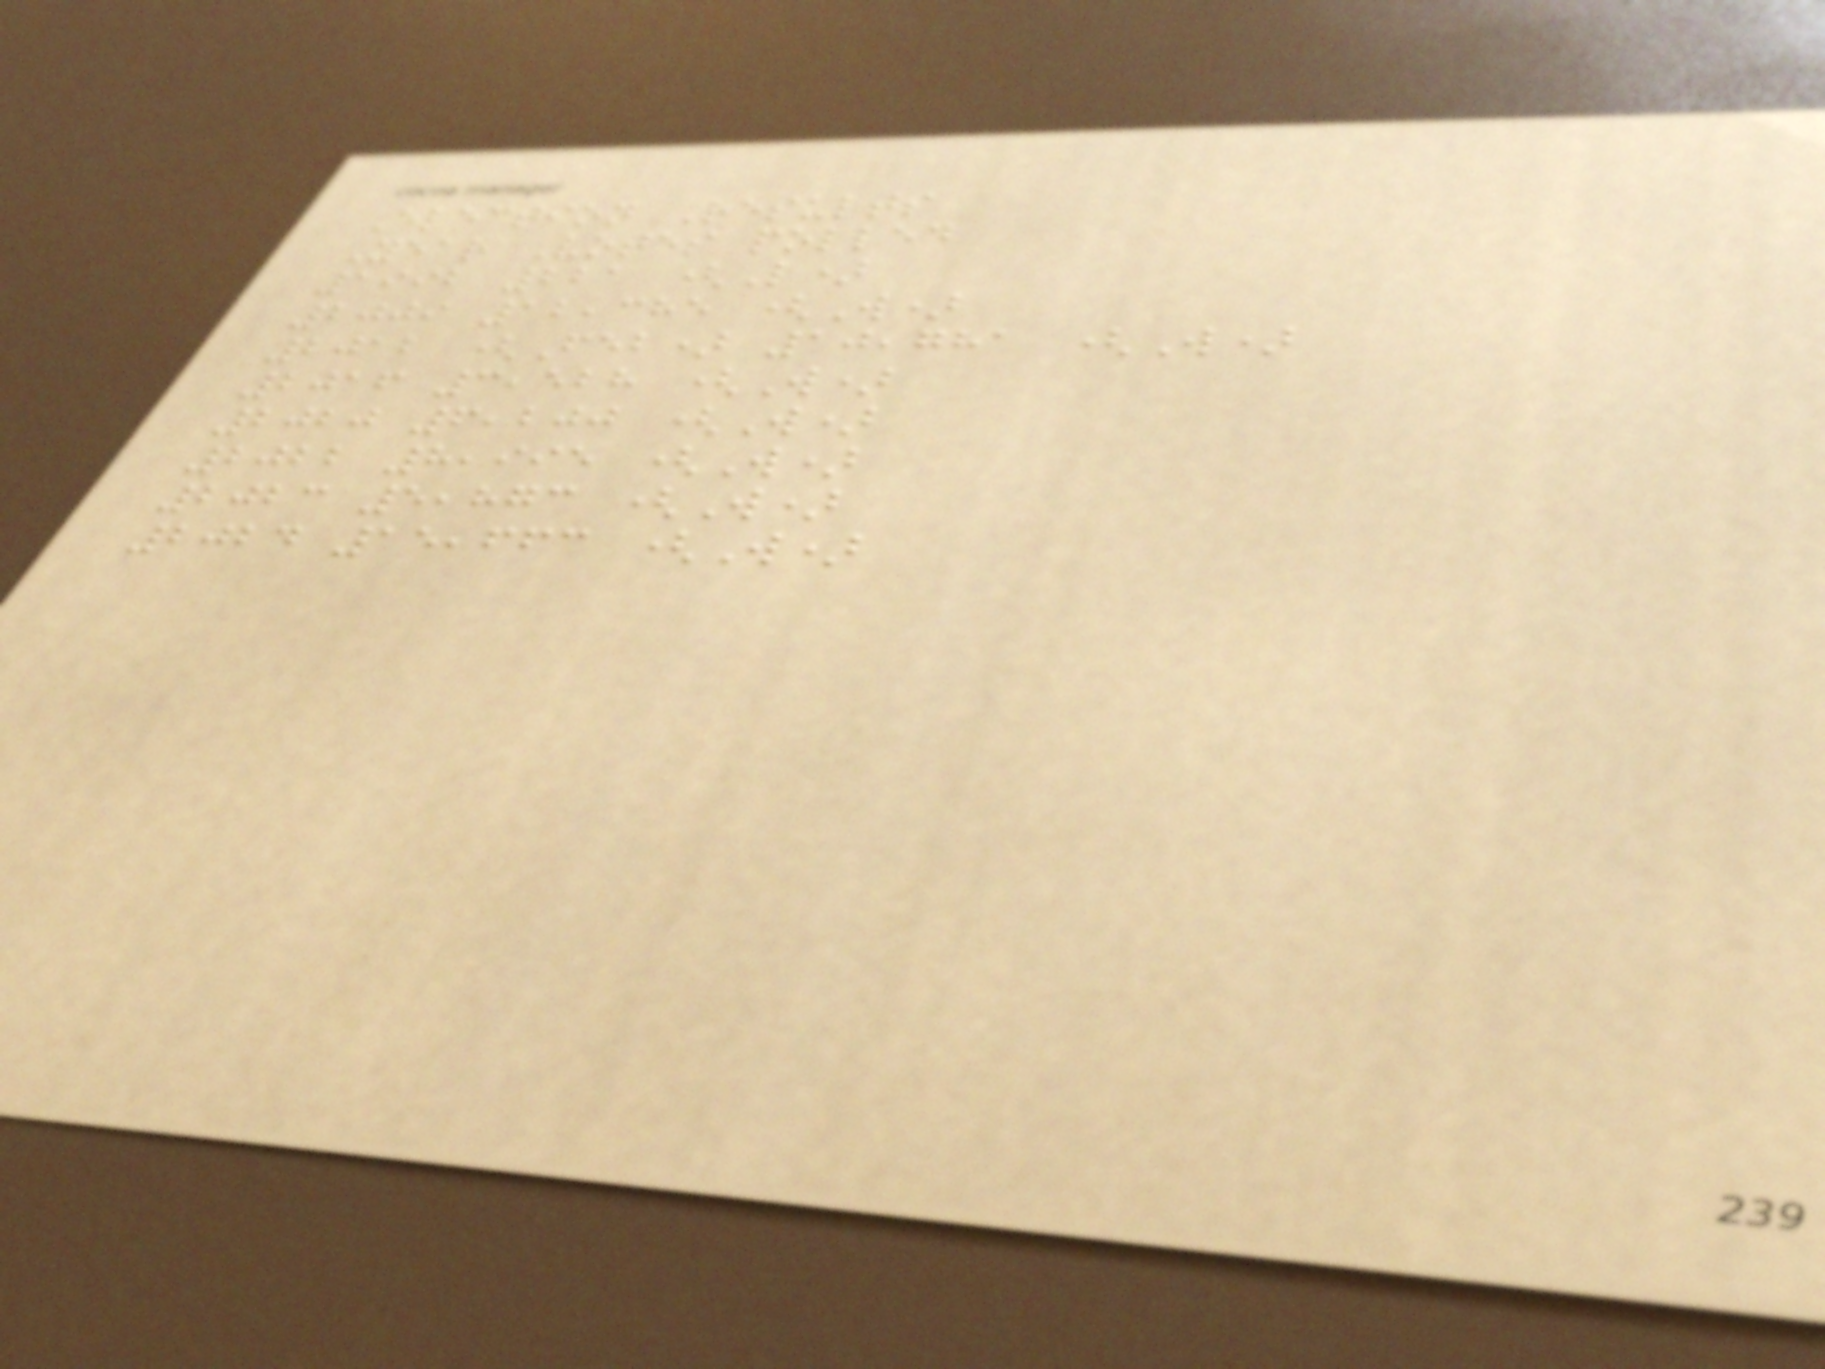Election Results
Year Votes polled
1992 221 (L)
2009 12,385 (W)
2012 (Feb) 10,781 (W)
2016 3,528 (W)
2020 6,200 (W)
2022 8,995 (W)
2023 5,873 (W)
2024 15,663 (W)
